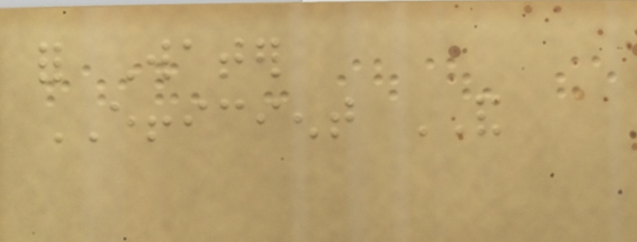for Water
EFFICIENT AND
